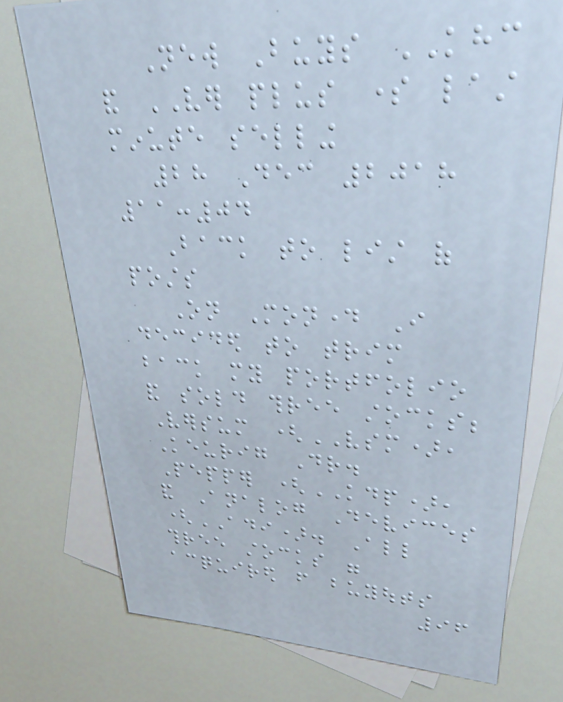New Buys KHC
and VER plus some last
minute selling
28 Dec 2018
11:04
Back to list of
posts
On Monday I
decided to trim
back my portfolio
and sold three stocks;
Versum (VSM),
Keurig Dr.
Pepper (KDP),
and Analog Devices
(ADI). All
three stocks were
acquired from buyouts
96
